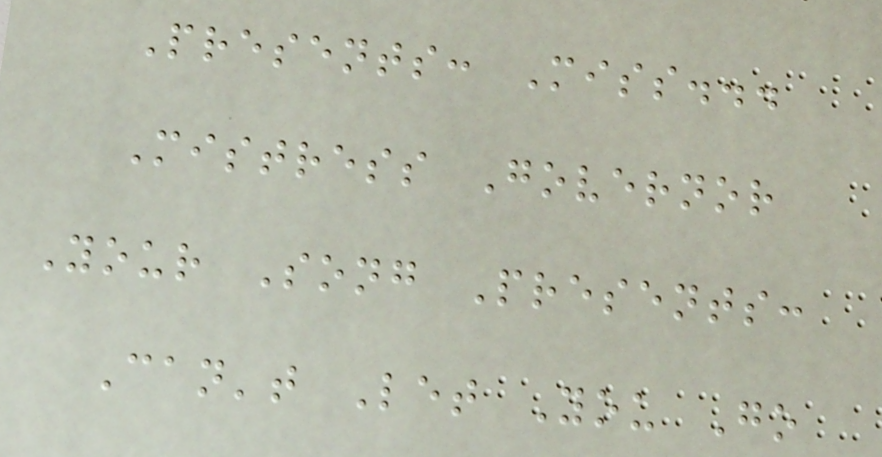Presents: Miss...
Mistress Governor
Your Song Presents:
Can't Let You Go
